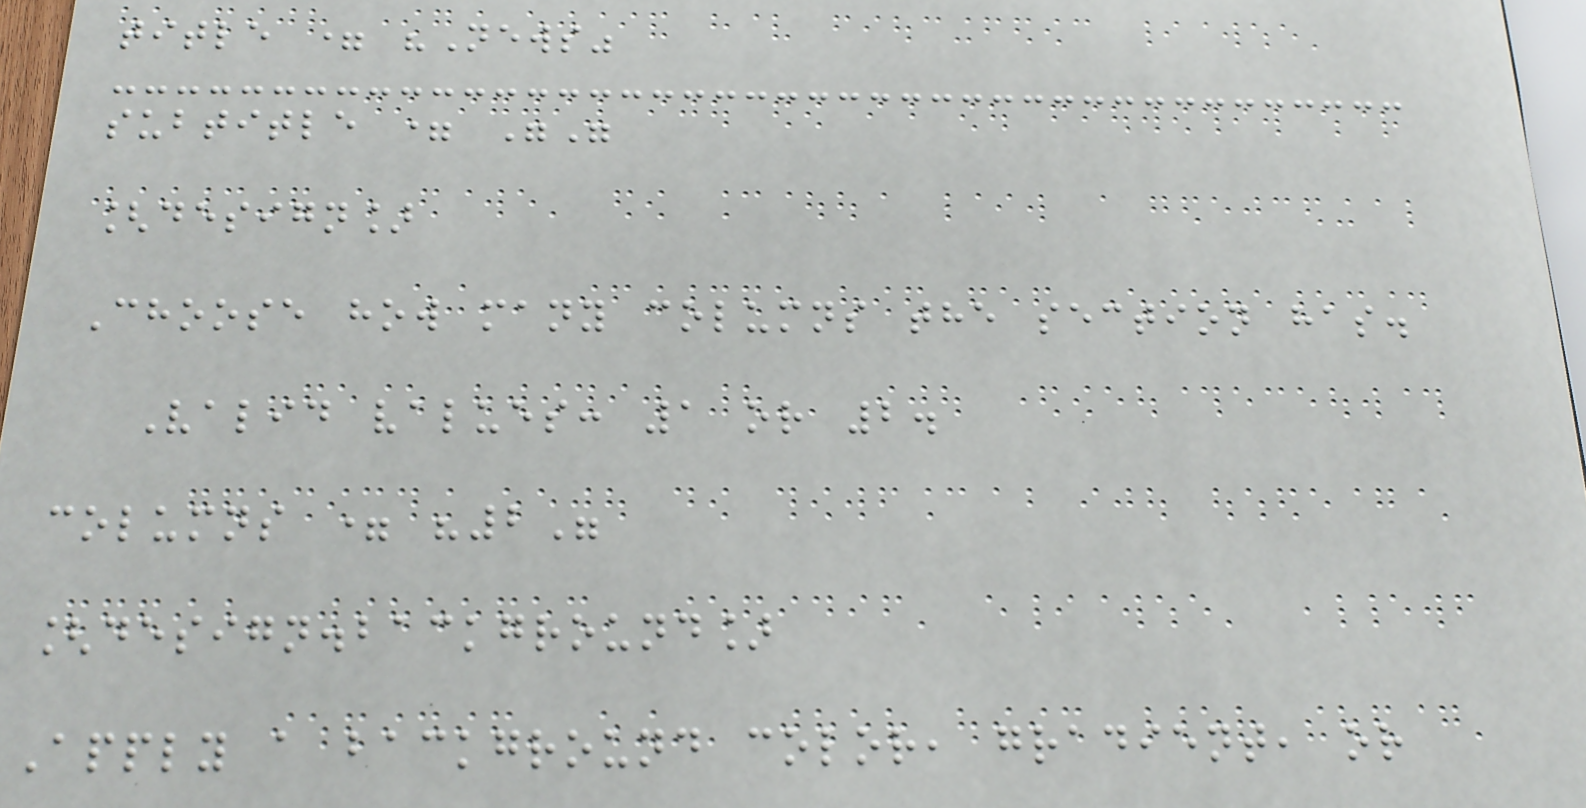title = "News"
subtitle = ""
[design]
Choose how many columns the section has.
Valid values: 1 or 2.
columns = "2"
[design.background]
Apply a background color, gradient, or
